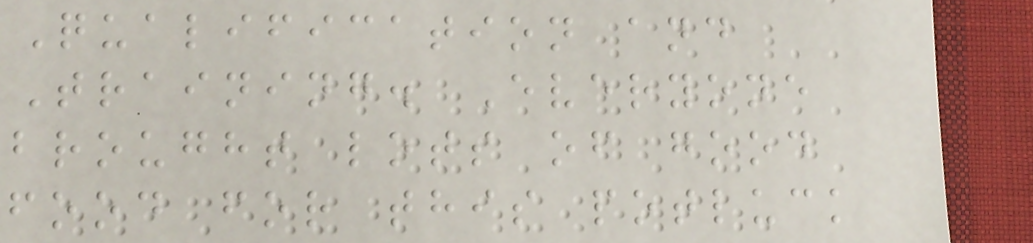Qualification and
Training. Everyone
brought lots of good
food for this potluck
